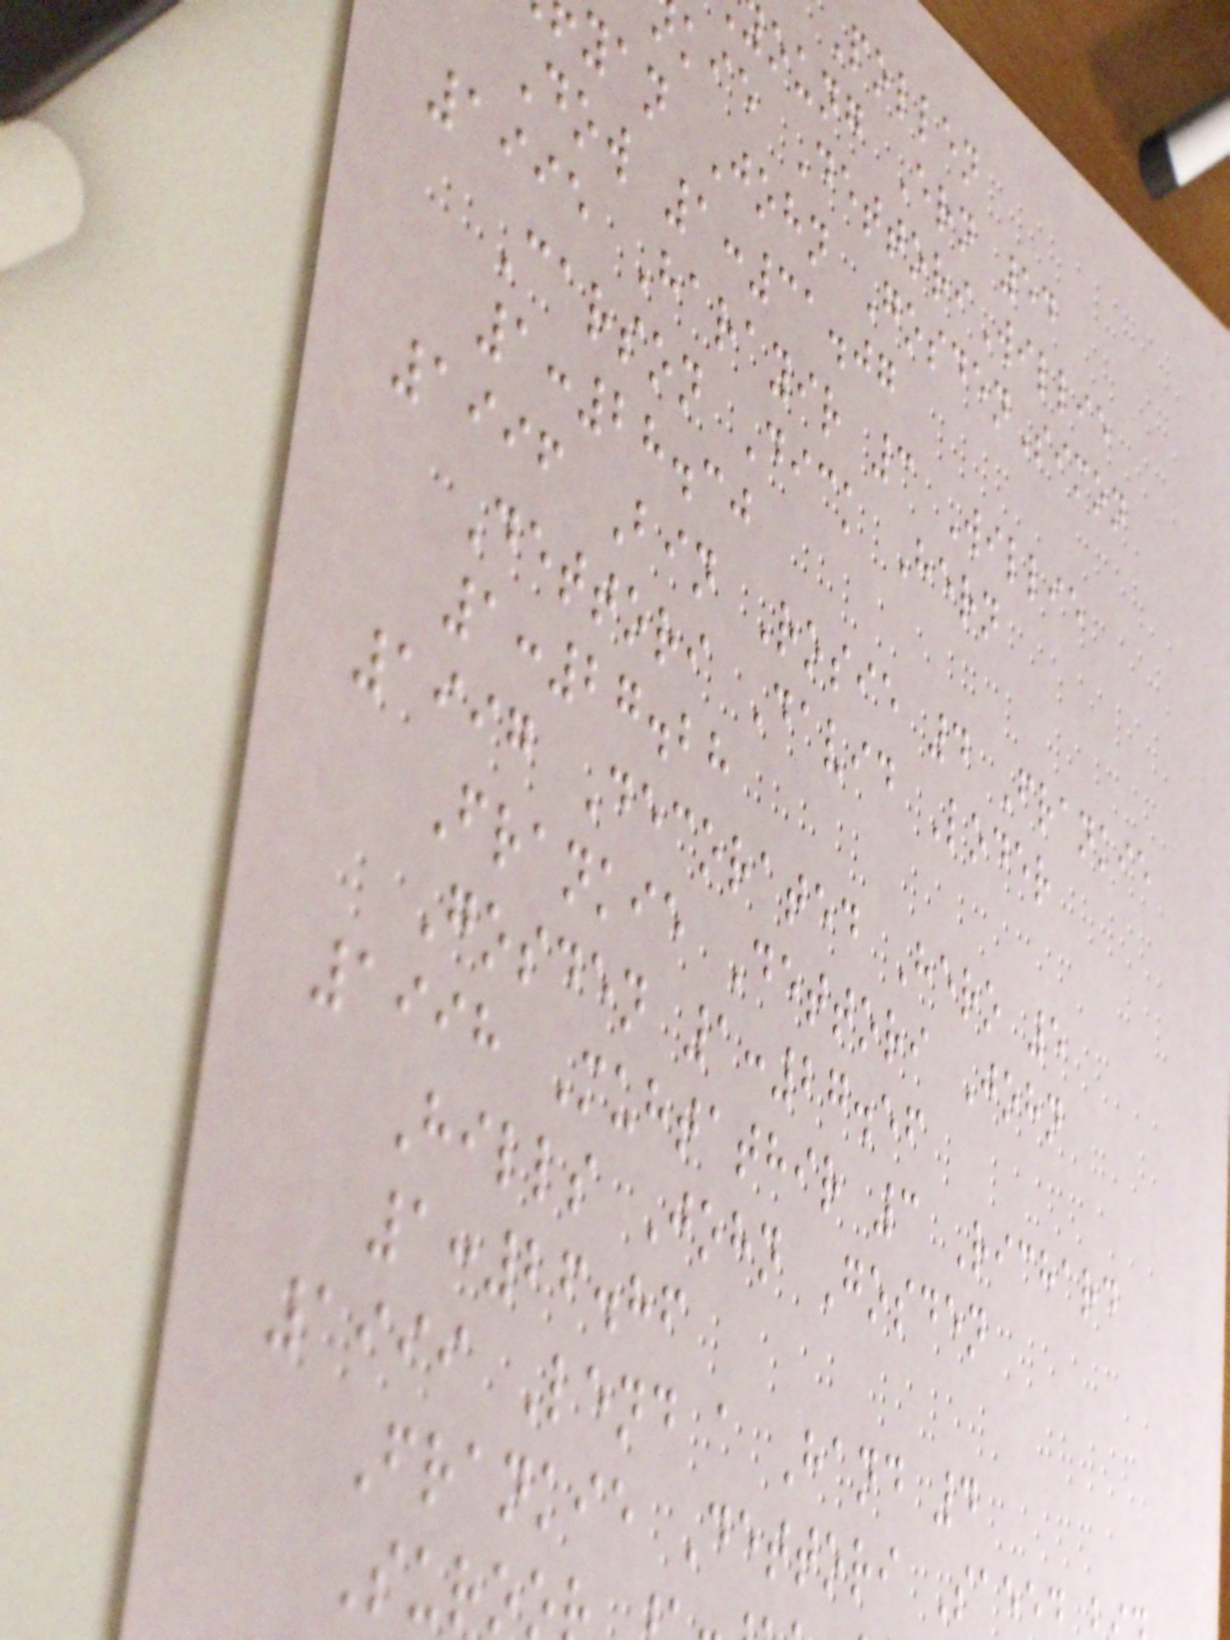Pollen
oung Ern 54
kie DettoriWillie
yan John GosdenSimon
Dow 1:31.07
1995 Harayir 3 Willie
Carson Dick Hern
1:28.30
1996 Bin Rosie 4 Frankie
Dettori David Loder
1:27.28
1997 Decorated Hero 5
Frankie Dettori John
Gosden 1:27.56
1998 Muhtathir 3 Richard
Hills John Gosden
1:26.86
1999 Lend a Hand 4
Frankie Dettori Saeed
Suroo
